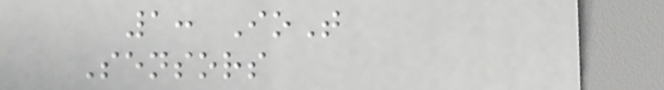1: IoT
Sensors
